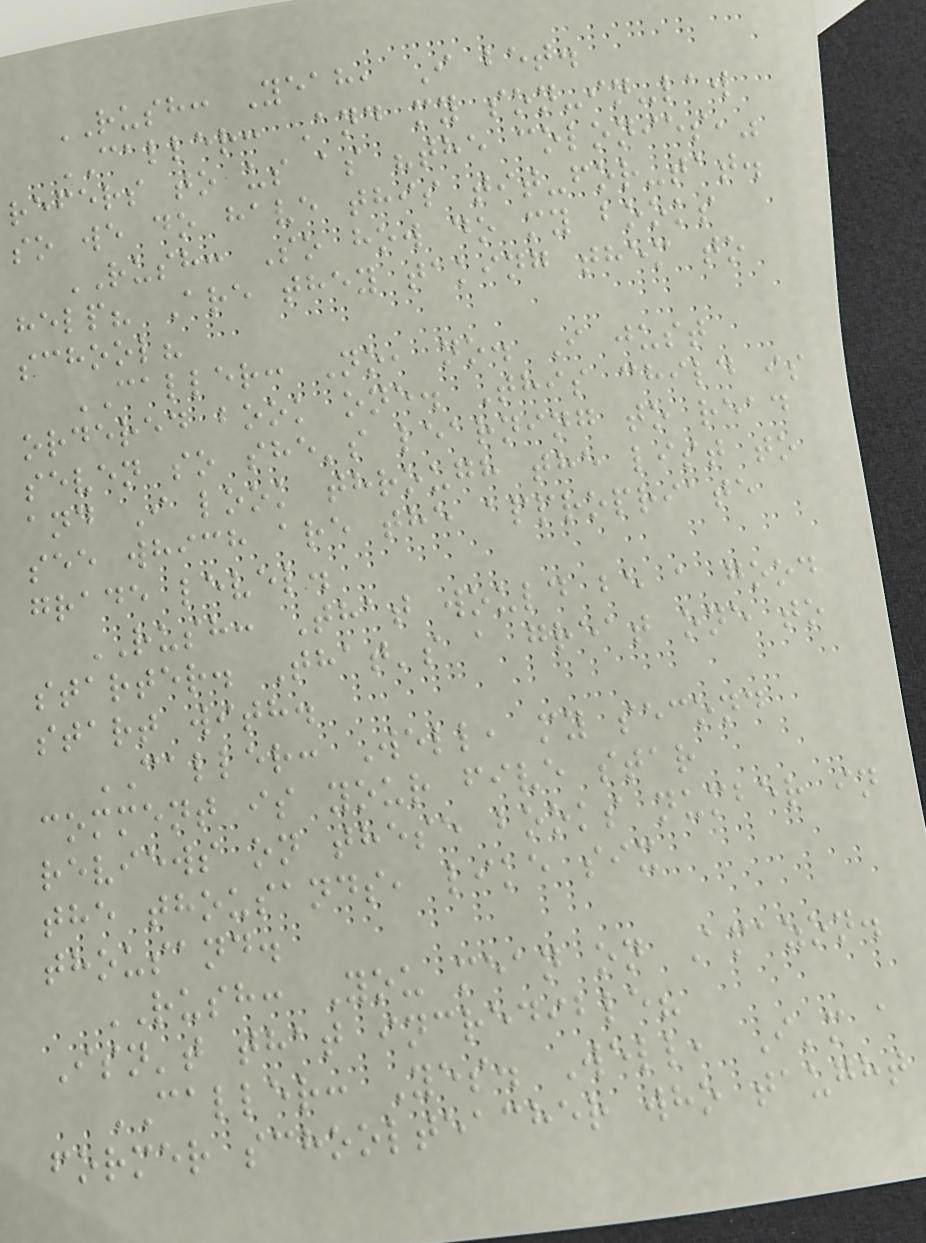RUSH: Yeah, I bet.
CALLER: And my son-in-law
refers to us as "the colonies,"
so we do have this tit-for-tat.
RUSH: So how do my books
help? Are they taking them to
school?
CALLER: No, no. I just
ordered book one. This child is
seven so she's learning to read
and I look through the list to
see which are the appropriate
grade level.
RUSH: That would be a good
starter. That's a great one to
start with.
CALLER: Well, my second
comment is your five star
reviews on these books number in
the thousands, like six
thousand.
RUSH: You mean on Amazon.
Isn't that incredible?
CALLER: Yes. Well, I'm a
former schoolteacher who taught
